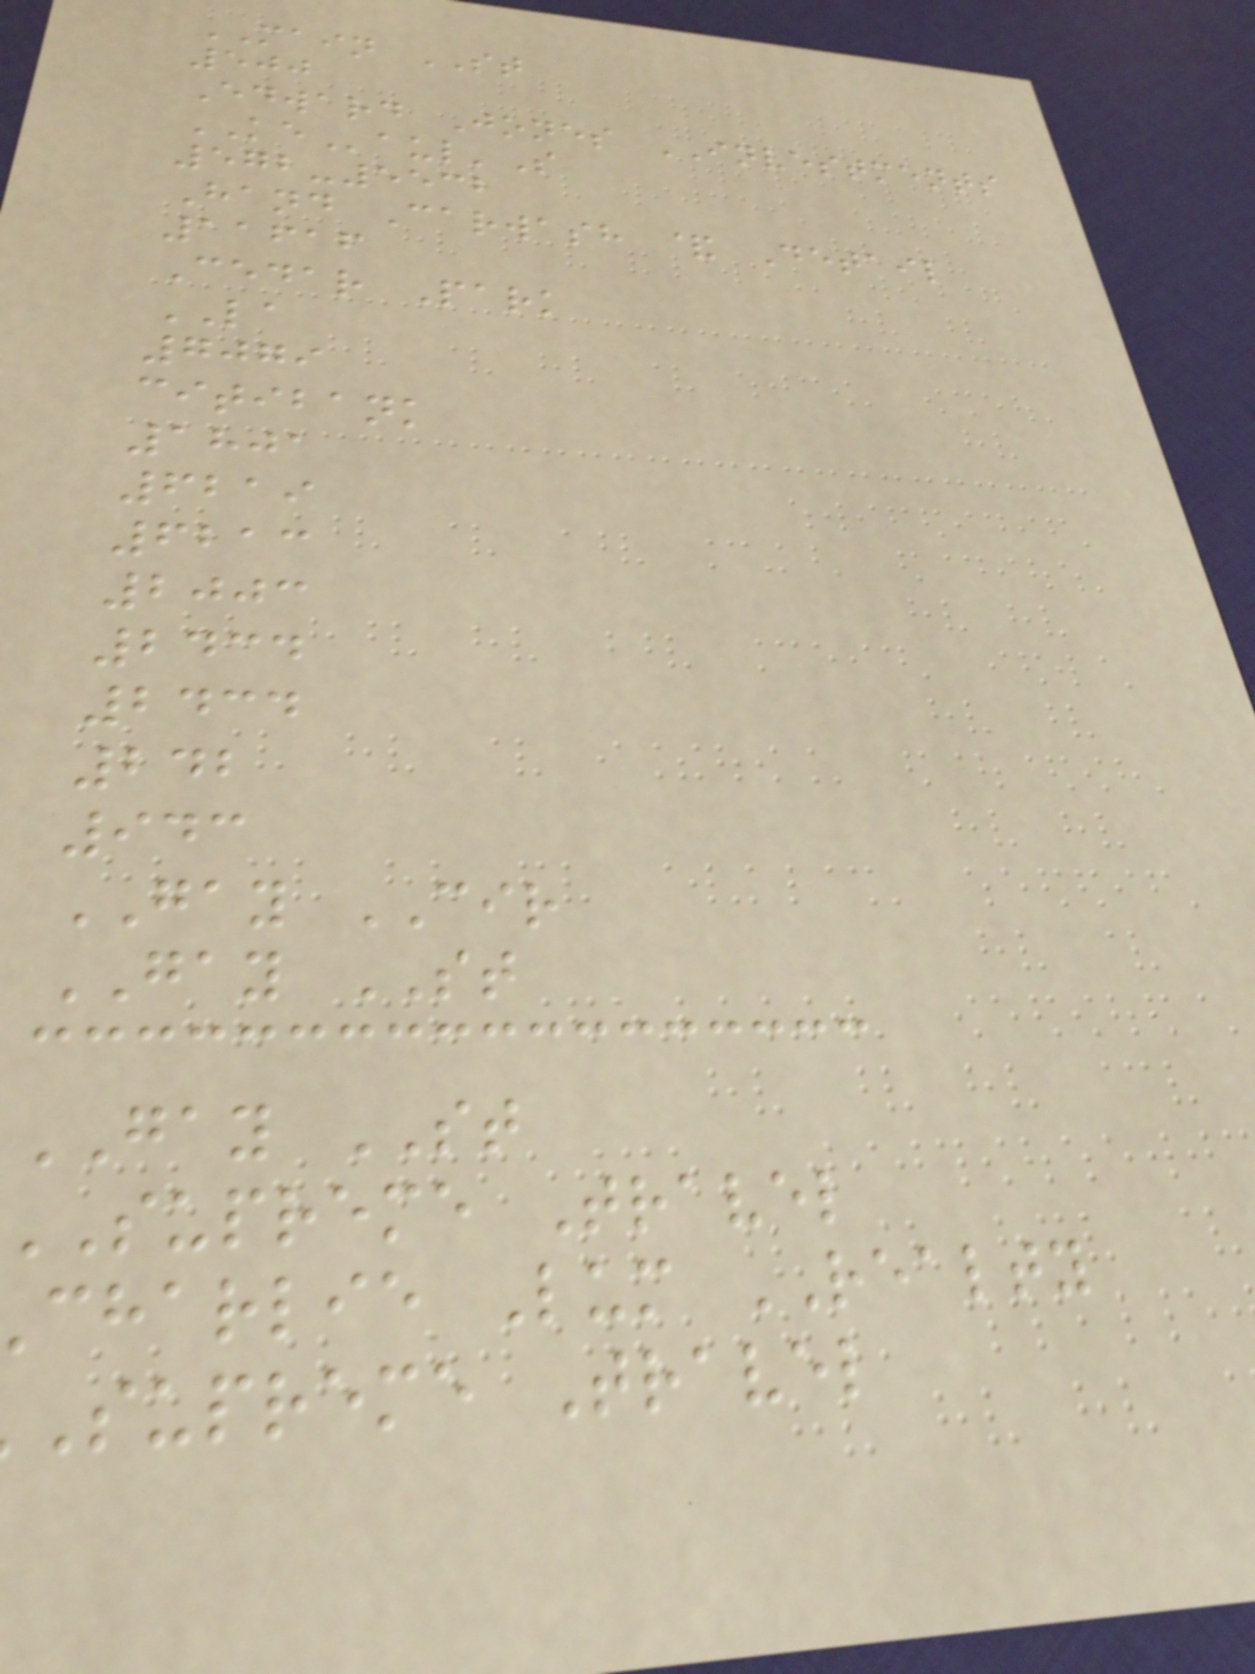MAIN ST
500
Edward Jones INVESTMENTS
KEaul'S
572-5532
Hand Carwash & Detail
11616
Cedar Park
LA
7079
citibank
1801
6219
6213
2003
2434
2434
242
943
GAY CIR
GAY ST
GAY ST
supreme Travel
charlie Lum REALTY
supreme Travel
